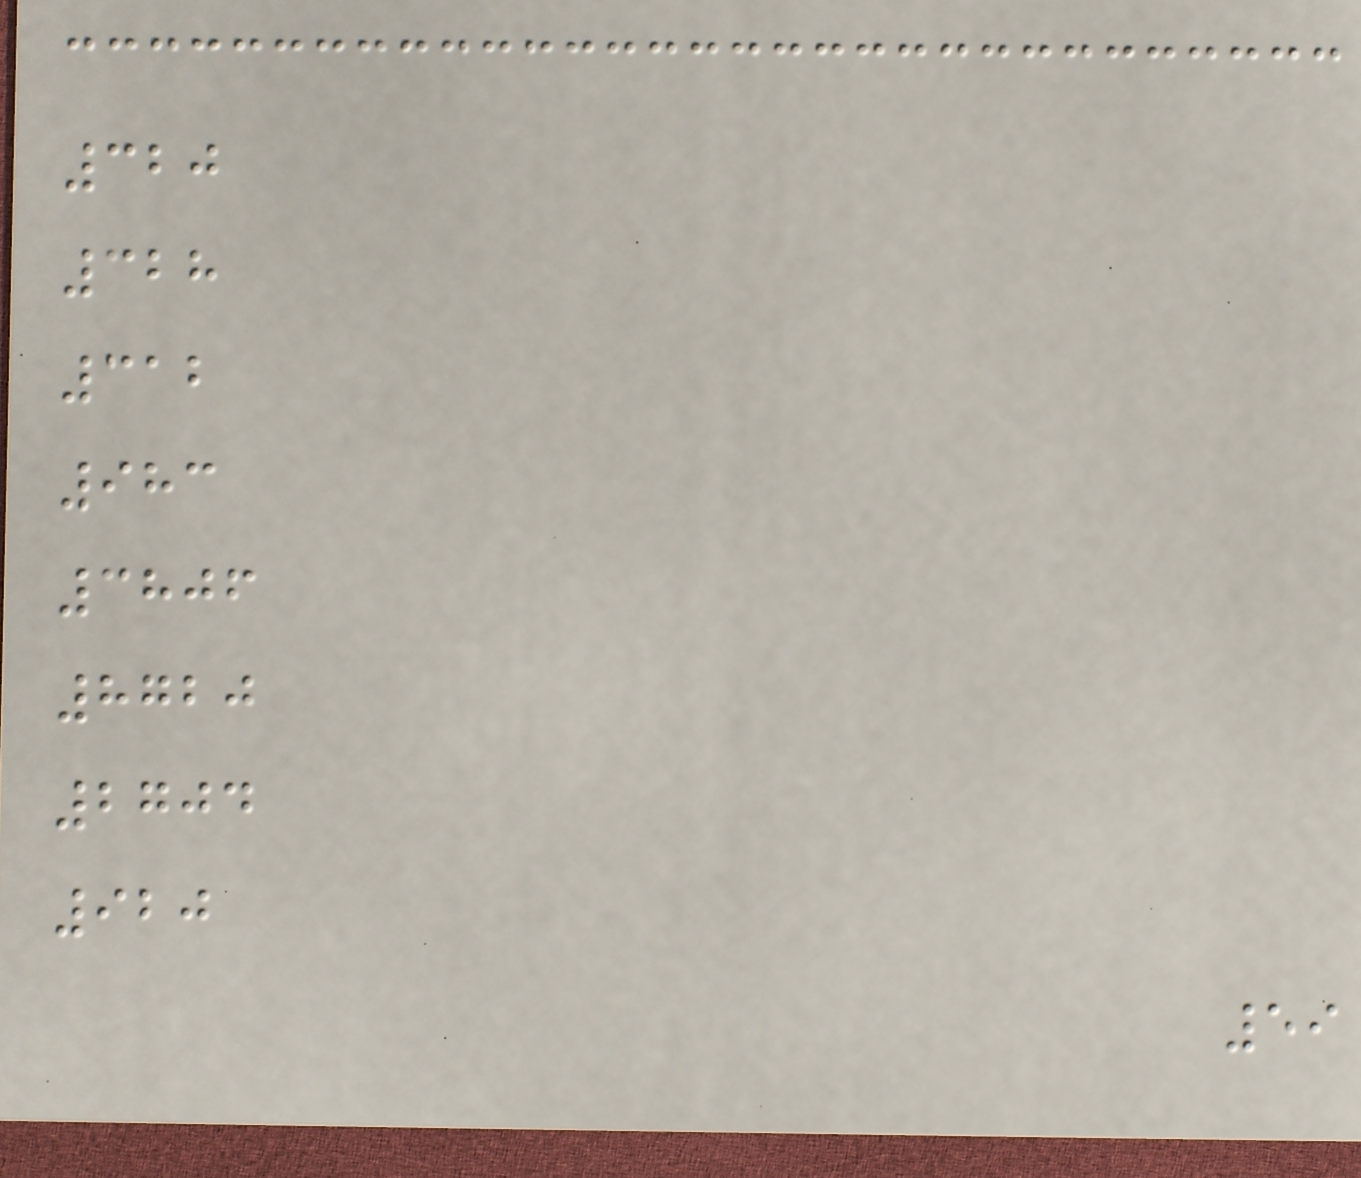320
328
312
983
3806
8720
2704
920
59
